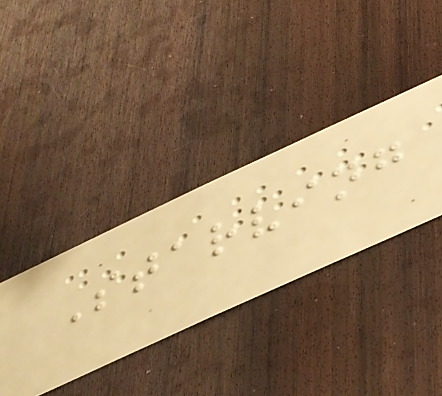Starving
